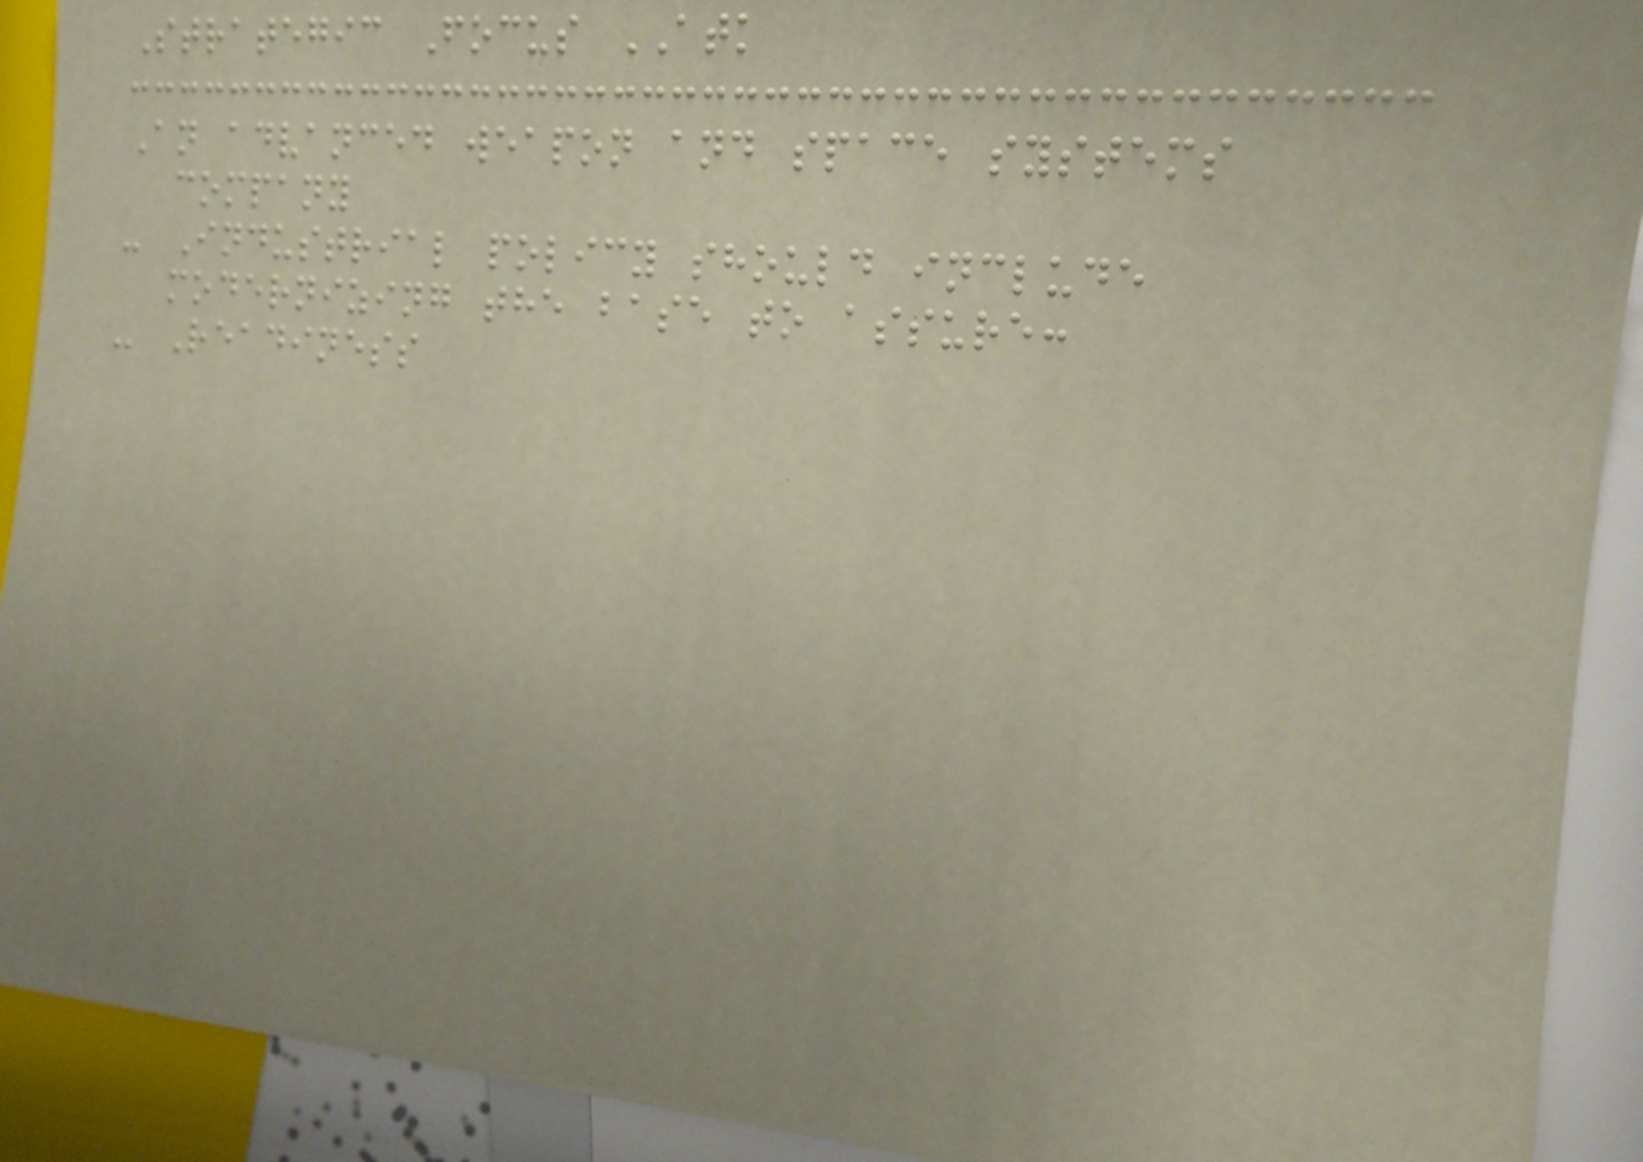Strategic Focus ATK
An advanced weapon and space systems
company
- Industrial policy should include
modernizing the base to assure:
- Readiness
